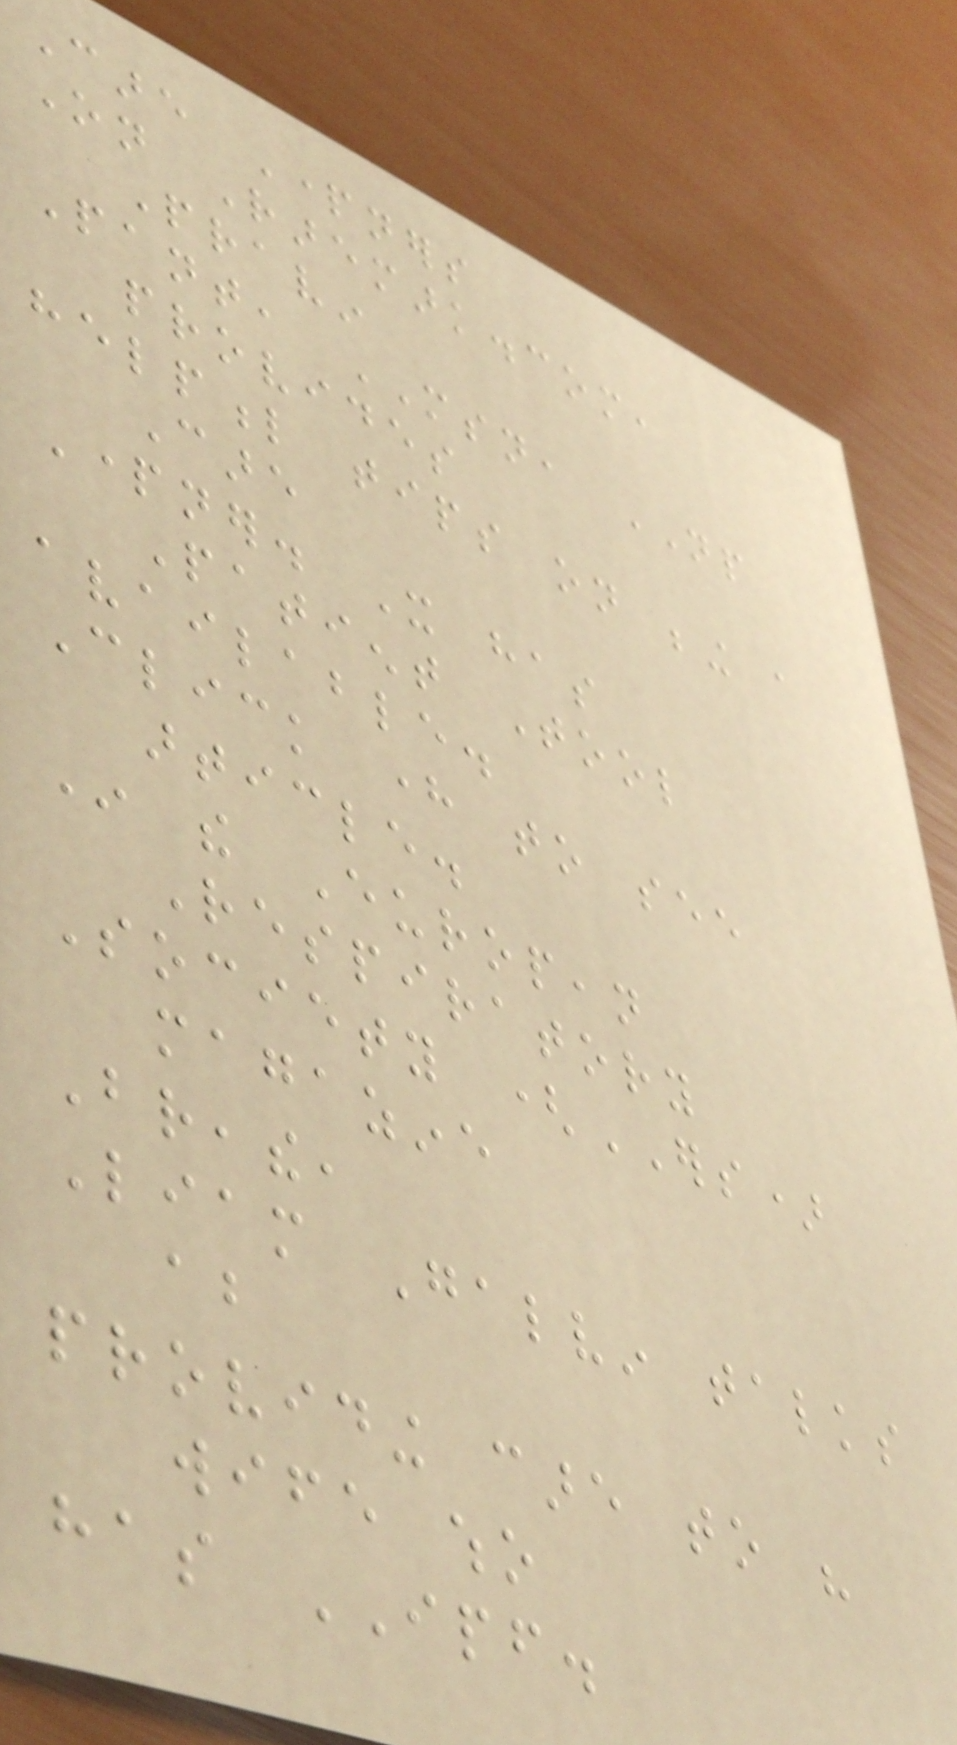Care Partners
On Raremark.com,
Pravin
Pant, MSN, NP
provides
helpful tips on being a
Care
Partner. It has
Patient Tool
available.
Click here to see
article.
In the European
Respiratory
Society (ERS)
magazine
Breathe,
Liam Galvin talks
about
providing care to his
wife who
has IPF.
